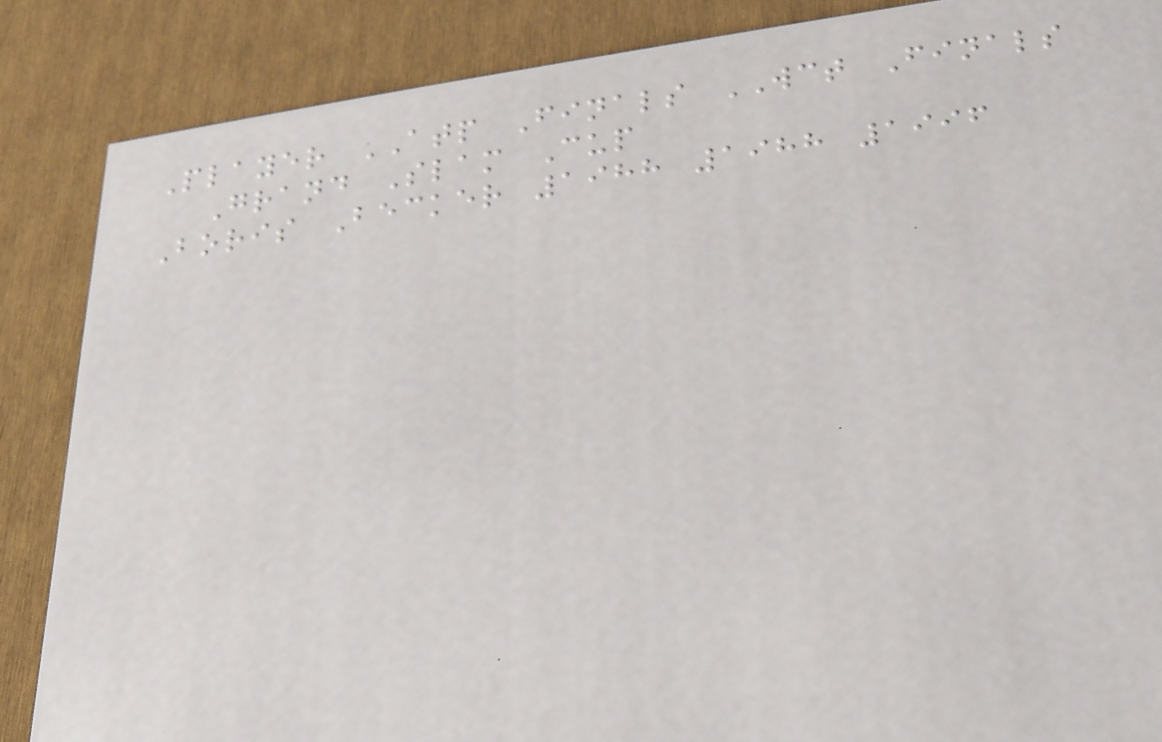Player ATP Finals WCT Finals
Grand Slam Cup
Boris Becker 1988 1988 1996
